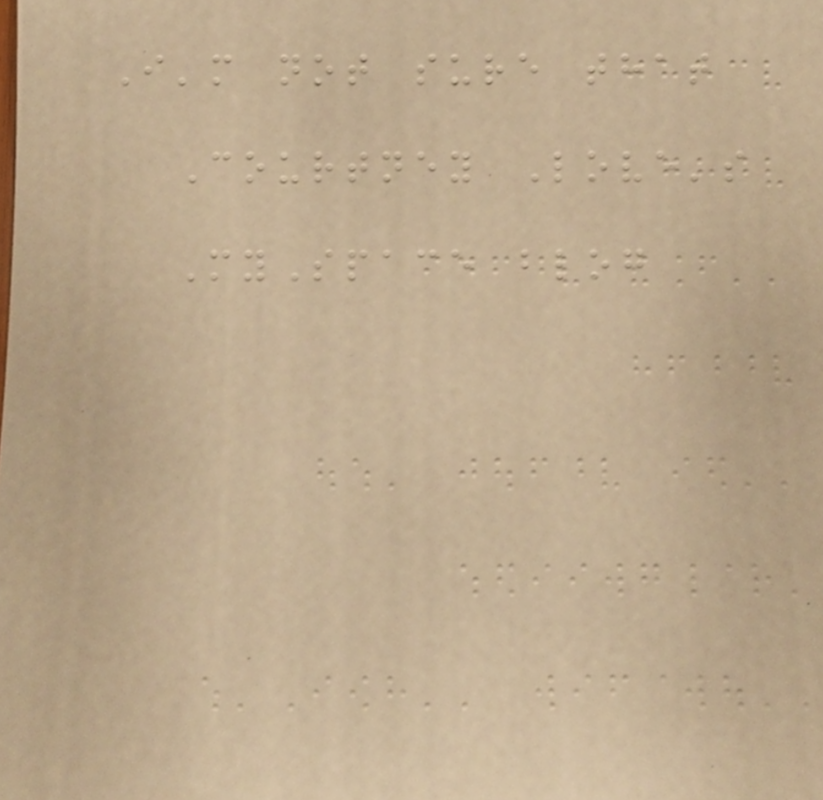I'm not sure that
Courtney Love's
MySpace blog
